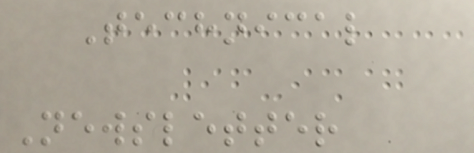Technical
Newsletter
